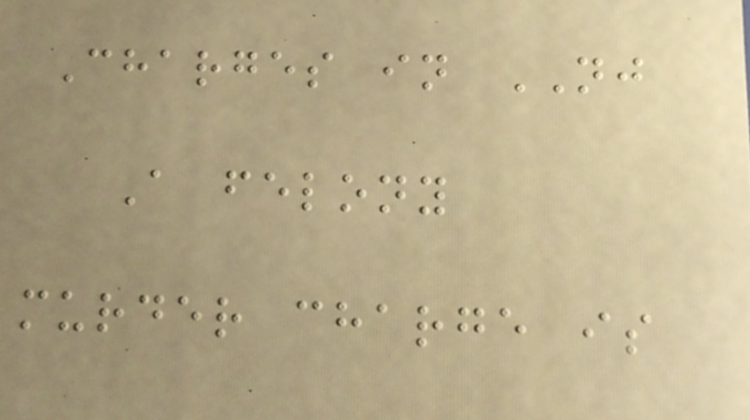Charges in NJ
A felony
murder charge is
